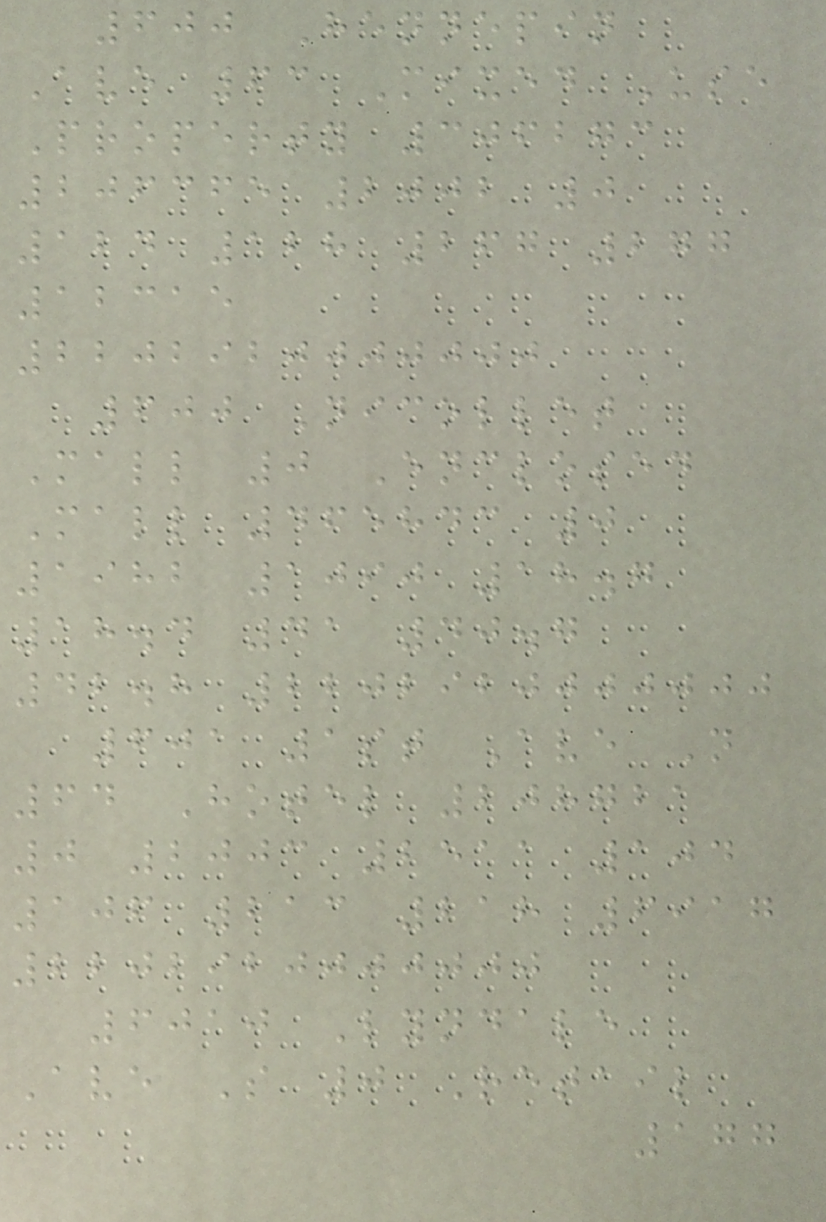600 Hennepin
Ave 63 Mixed Use
Property 306273
206365 2002 0
124 128 267 277
12315
2202920000000
600 Nicollet
Mall 0 Enclosed
Mall 465843 0
1982 1090 18.7
18.4 41 40.7
42.8 2202920000000
601 1st Ave N
64 Hotel 208721
0 2003 2511 104
106 213 218 6917
2202920000000
6010 Lyndale
Ave S 0 Retail
177
